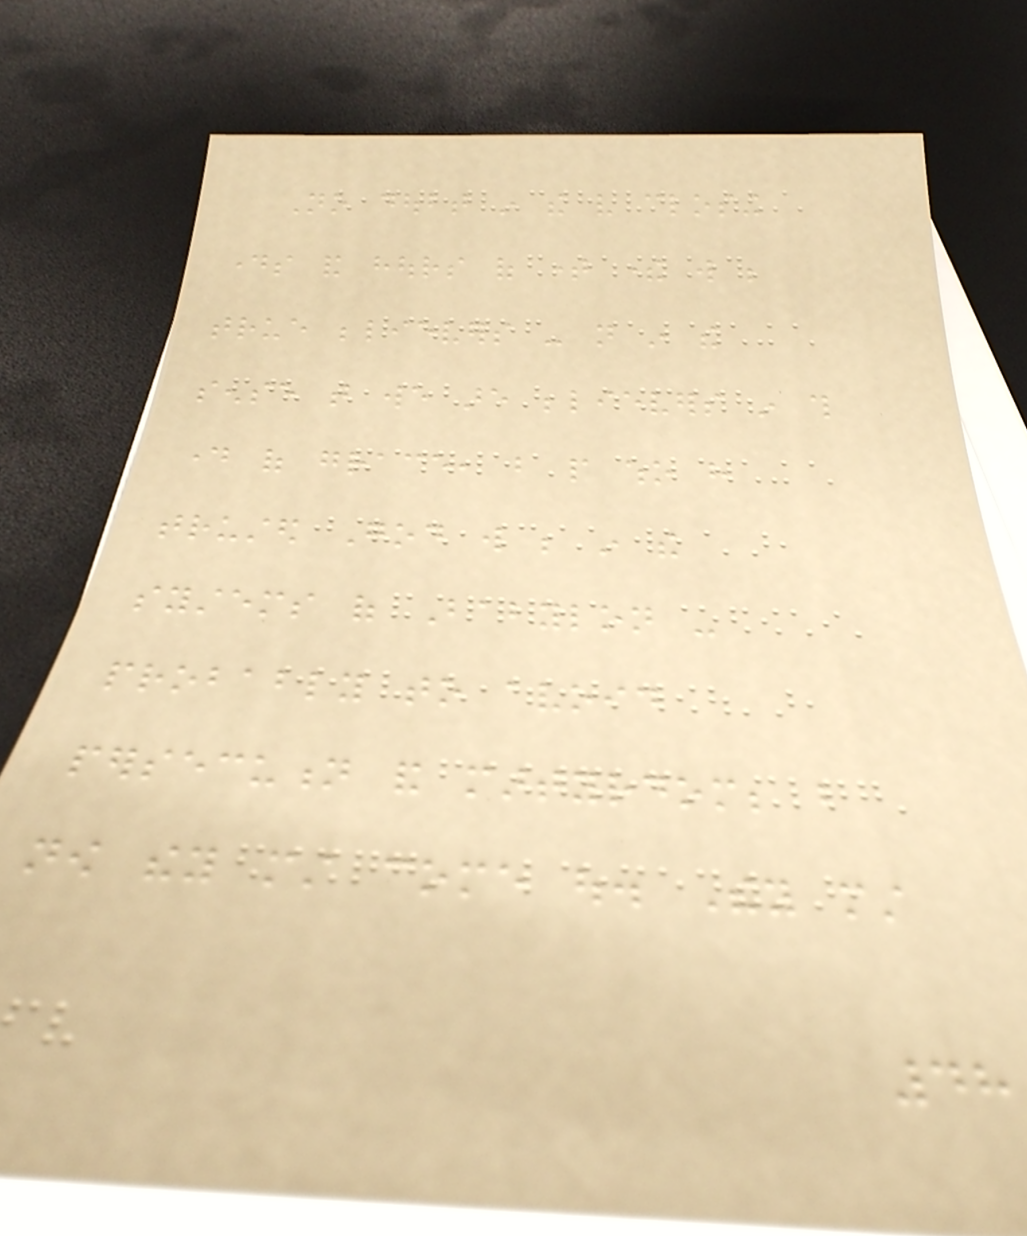No doubt in the very closing
days and hours of time there will be
true believers - not in the
sense that we are believers in this
day of grace, but people who have
trusted God will be in the
systems of Babylon -
probably to avoid
persecution and martyrdom; but
now they must come out. They must
48
